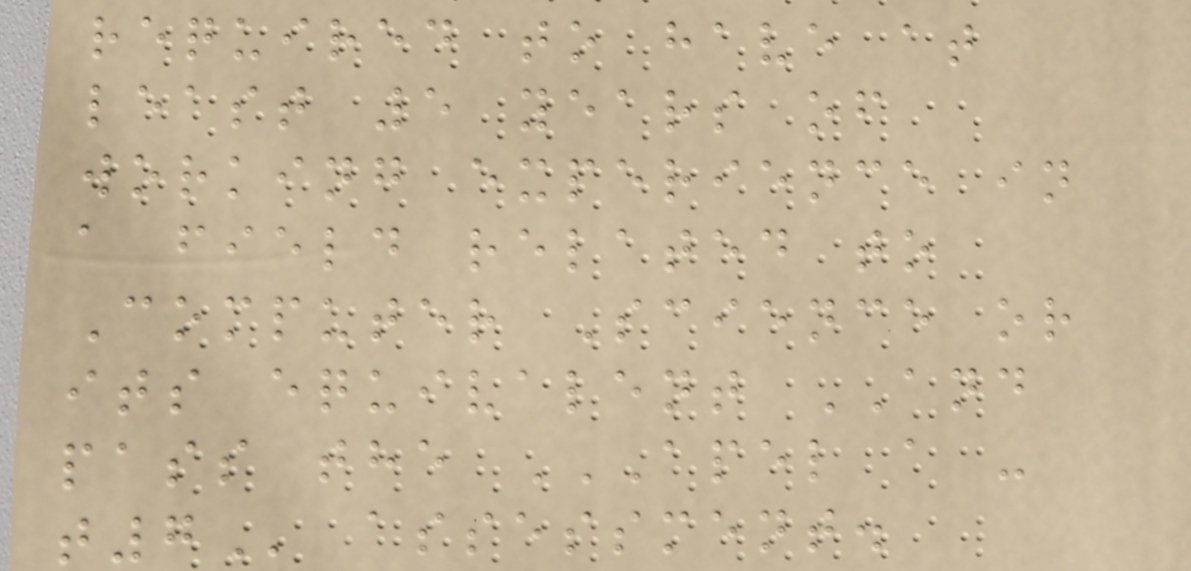required to have at
least 5 years of
working experience in
a field related to
Computer Science or
its equivalent AND
pass the APEL A -
T7 assessment.
